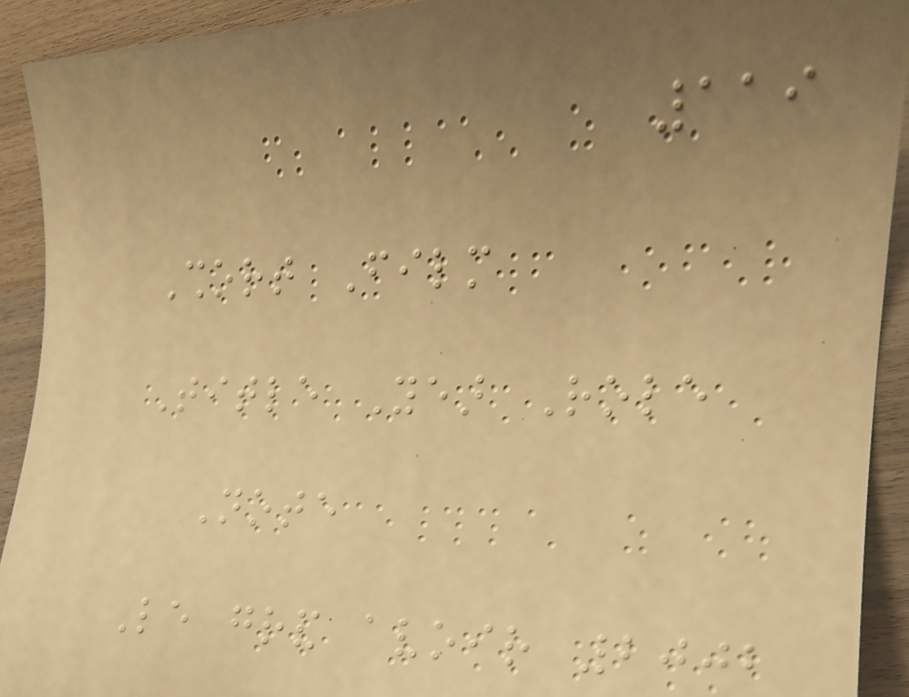119
Short Film
Title Year Role
Note
Le grand avoir 2002
